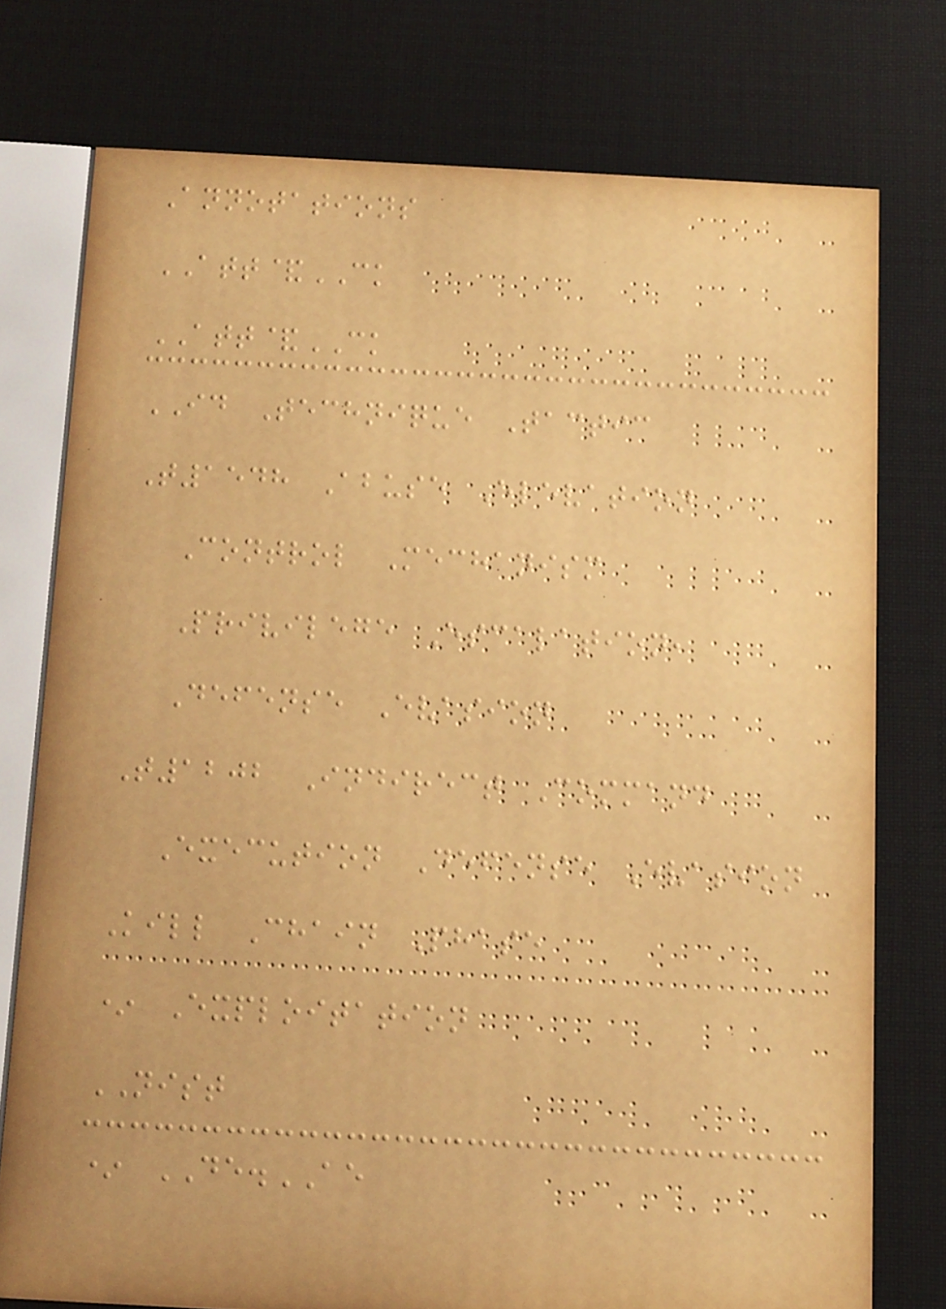Annotations
ATT&CK
ATT&CK
ID Technique Tactic
T1548 Abuse Elevation
Control Mechanism
Privilege Escalation,
Defense Evasion
T1202 Indirect Command
Execution Defense Evasion
Kill Chain Phase
* Exploitation
NIST
* DE.AE
